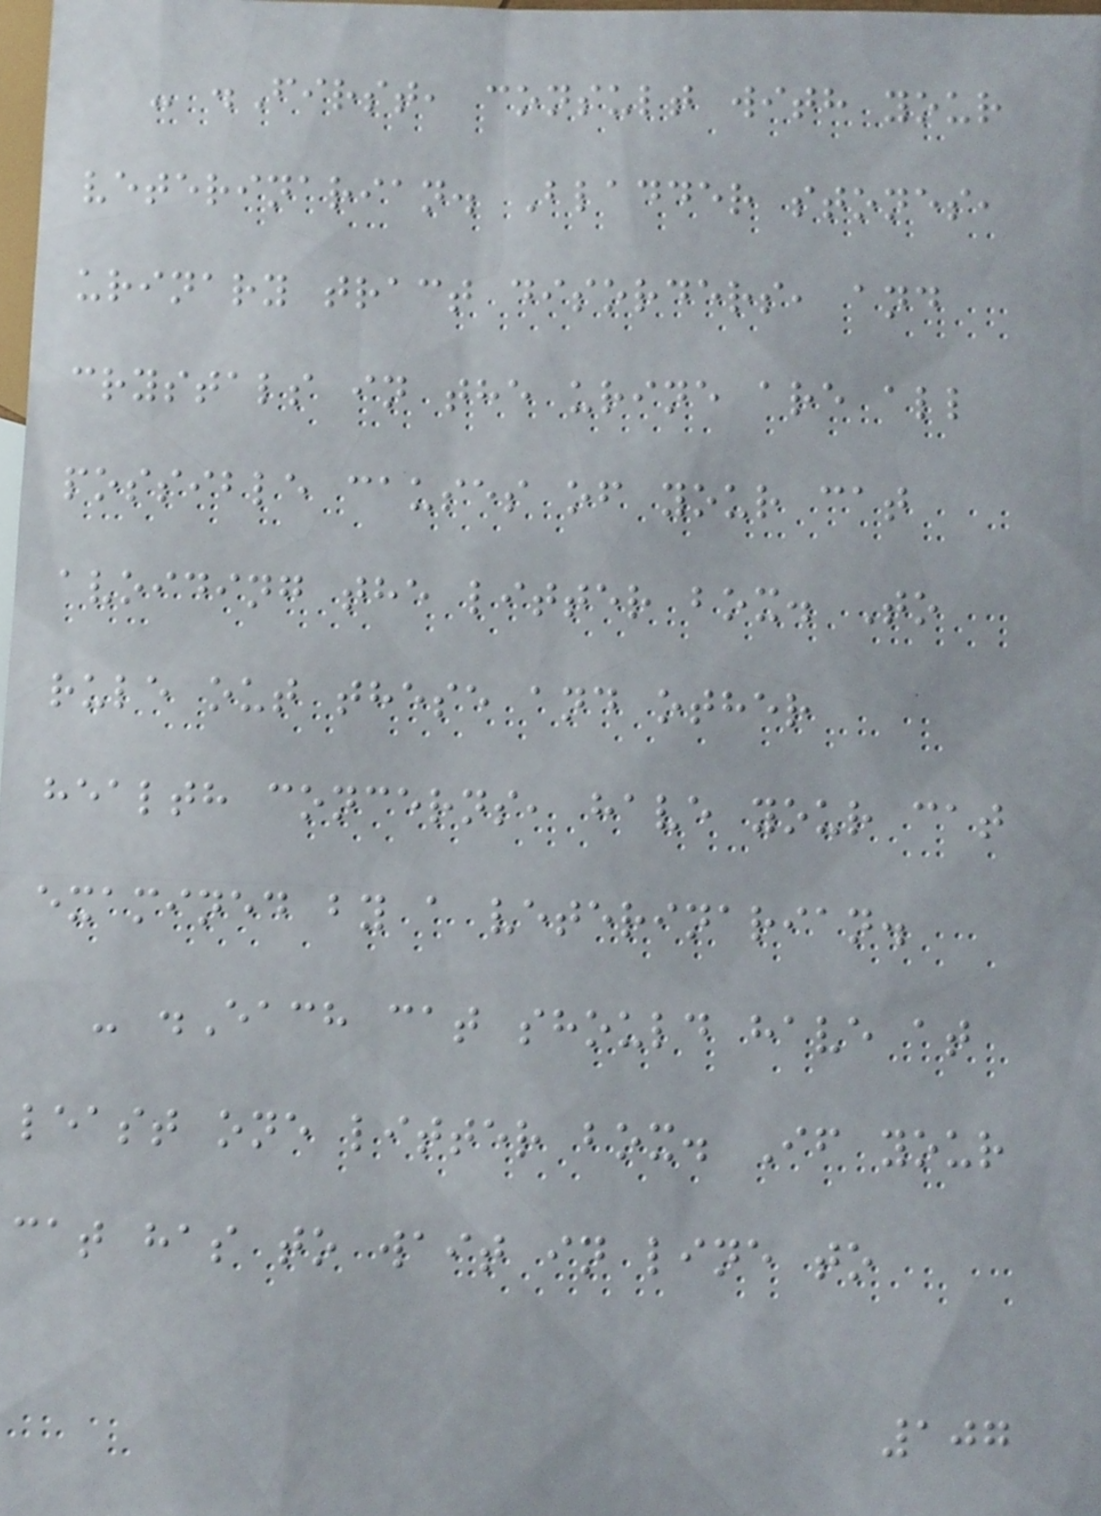- .First, consult with your
veterinarian. Bladder stones,
urinary tract disorders, and
crystals in the urine are all
possible causes of your cat
avoiding the litter box. To
rule out these and other
health concerns, have your cat
examined by a veterinarian.
- .Each cat should have at
least one litter box. If your
cat has to wait in line to
107
